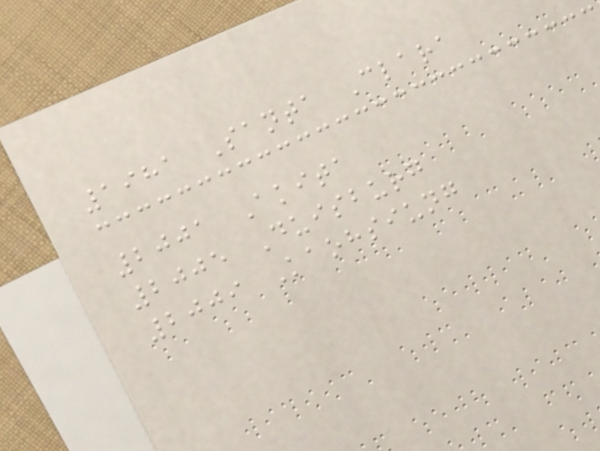1981 Santa Clara
2001 Akita
2005 Duisburg
2009 Kaohsiung
